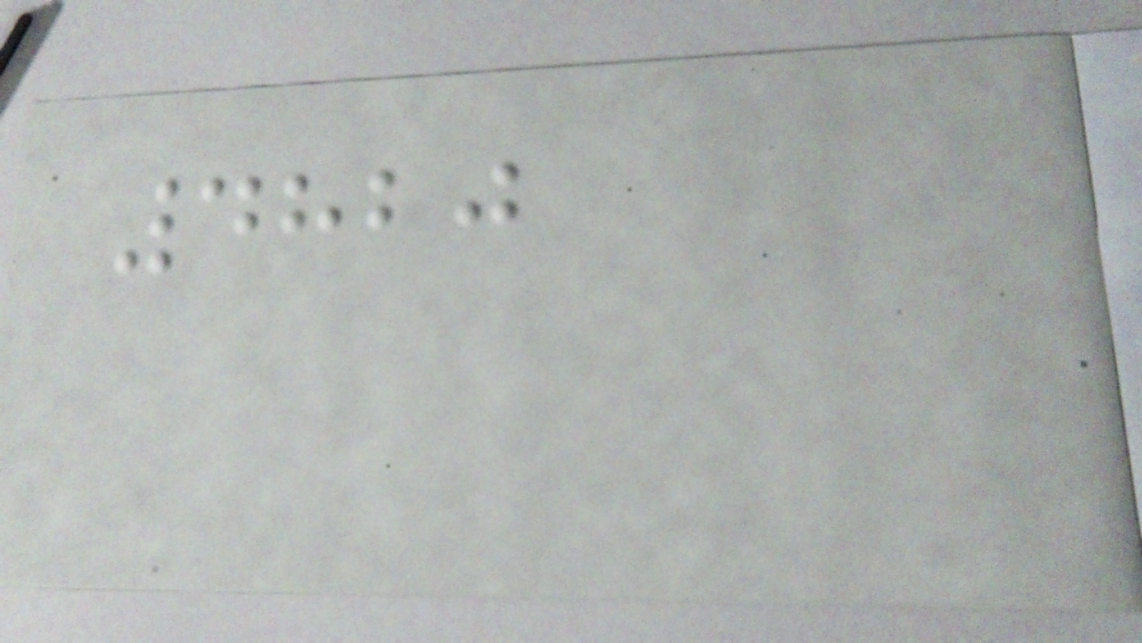4820
